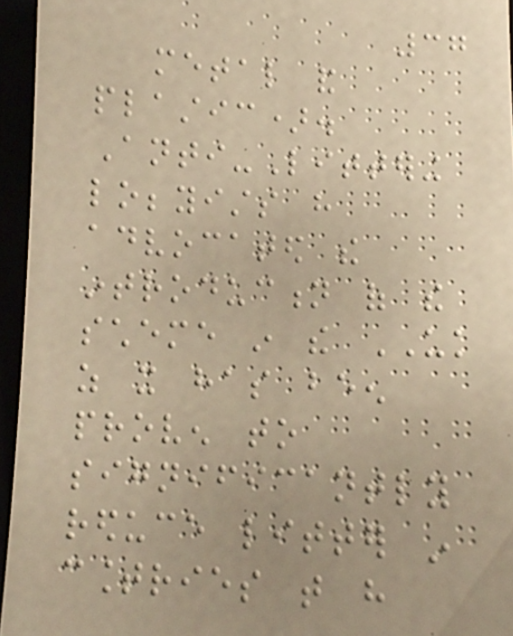37
metal and
plastic).
Anti-Littering
lobbyists have
advocated the
introduction of the
scheme in the UK
as it has been
proven to
significantly
reduce litter in
countries that have
